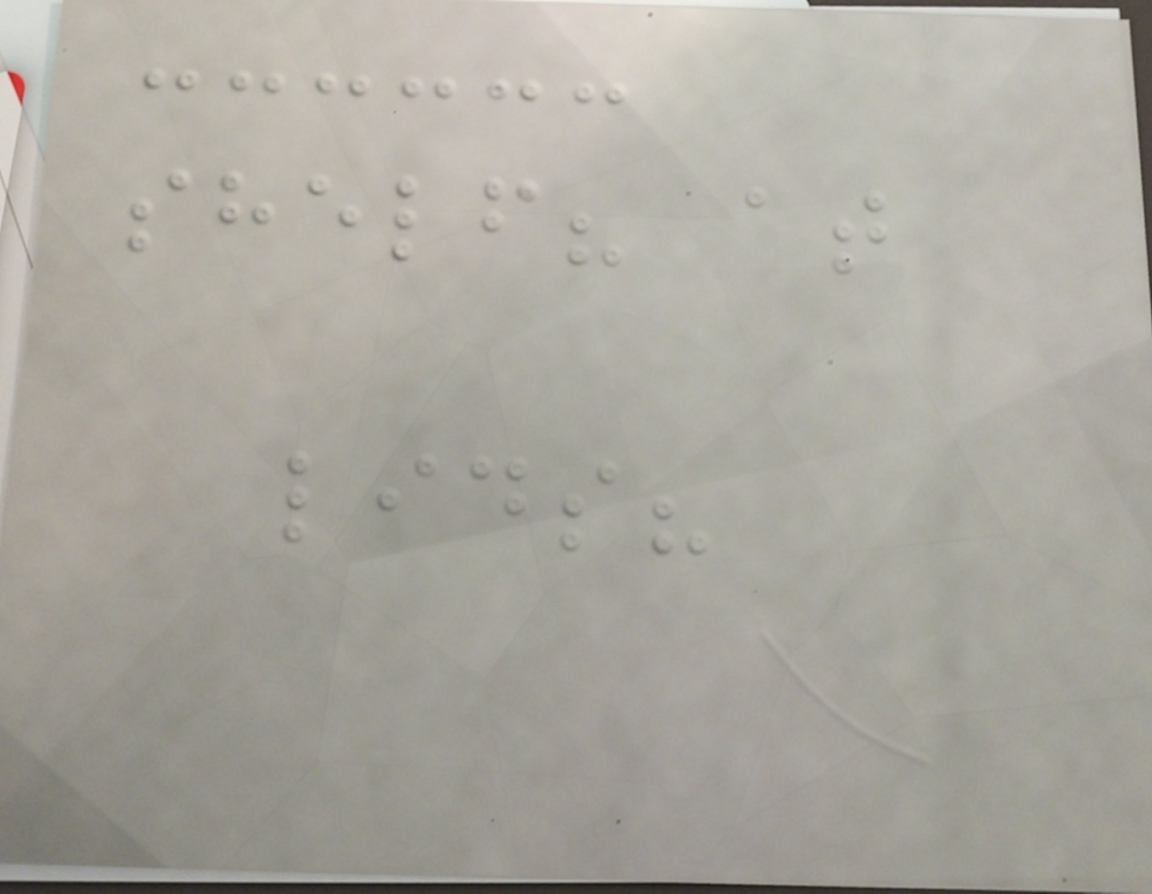shelf? at
lids?
